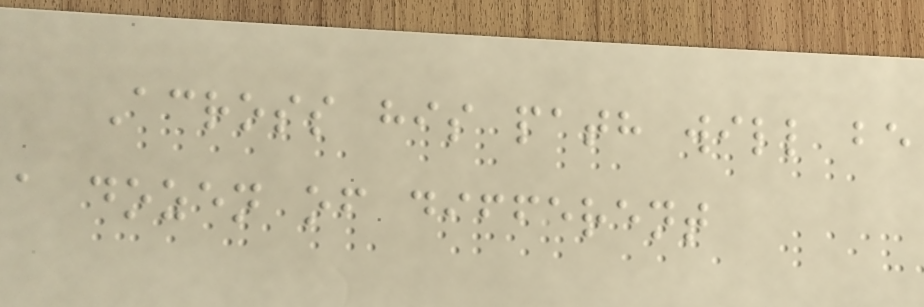Across his path will be
a dozen of different
